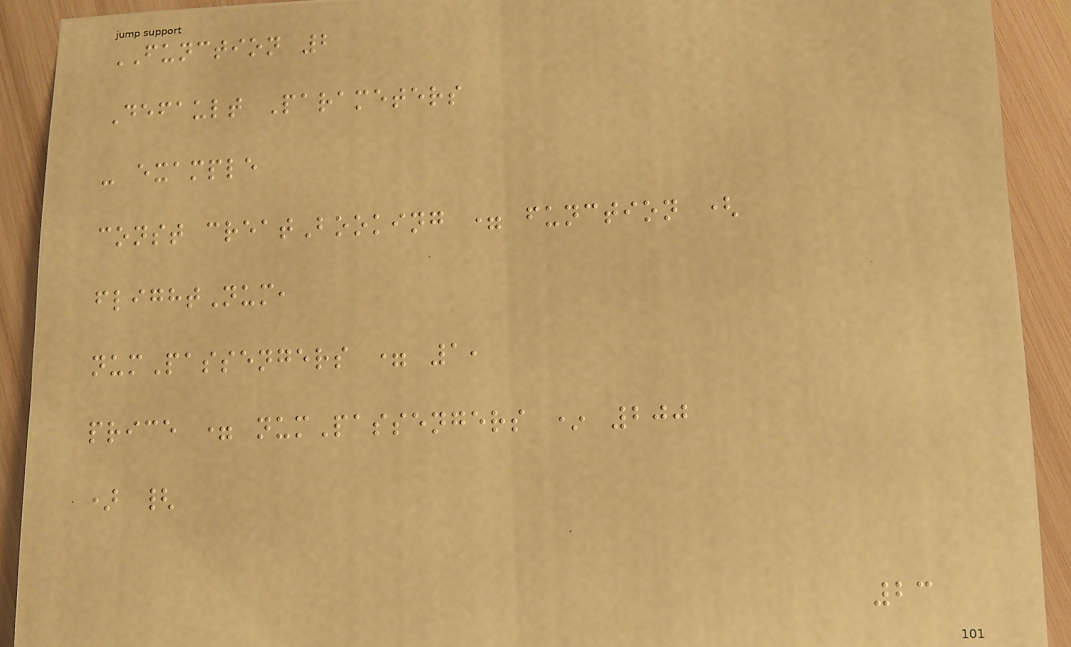FUNCTION 2
Default Parameters
- example
const creatBooking = function (
flightNum,
numPassengers = 1,
price = numPassengers * 200
) {
23
